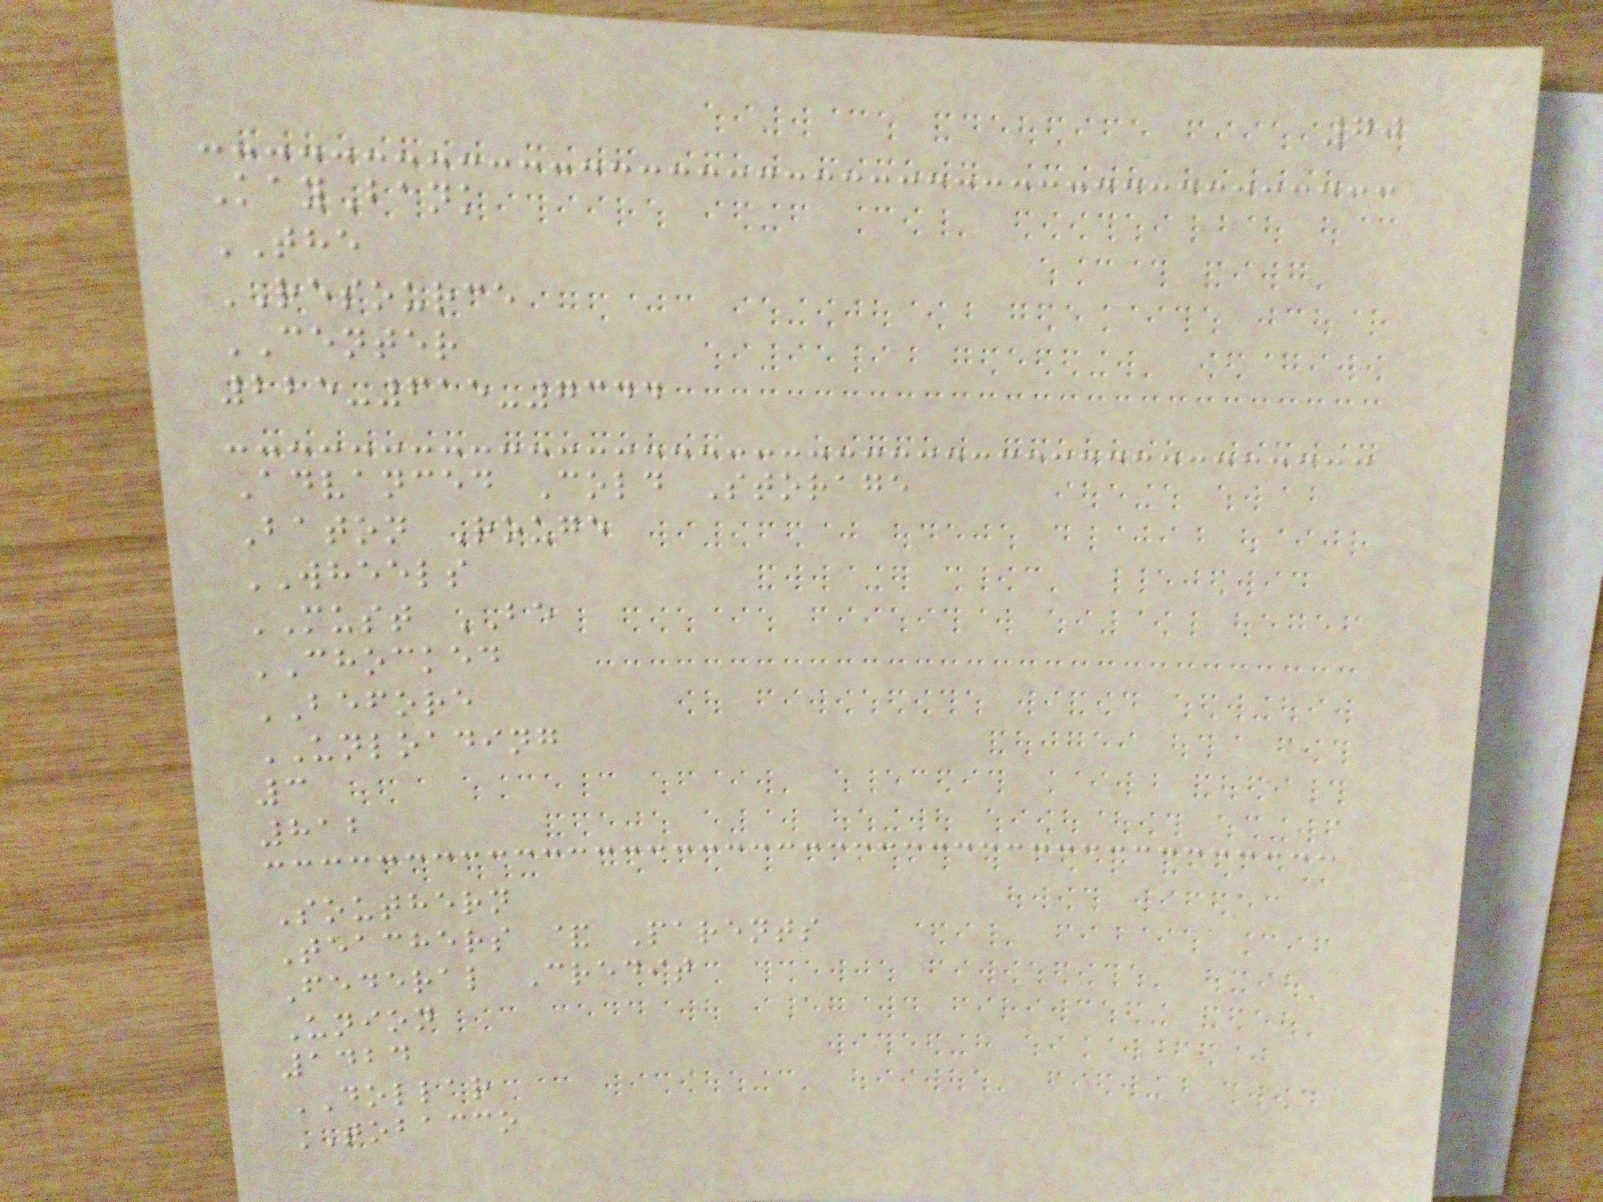70
KayBank
THE
RESOURCE
CENTER
225-615-7344
Advanced Cold Storage
Baton Rouge
WHEELS
MUST BE
CHOCKED
BEFORE
UNLOADING
3
812
Southern
Teachers & Parents
Federal Credit
Union
1424
DOLLAR
TOBACCO
